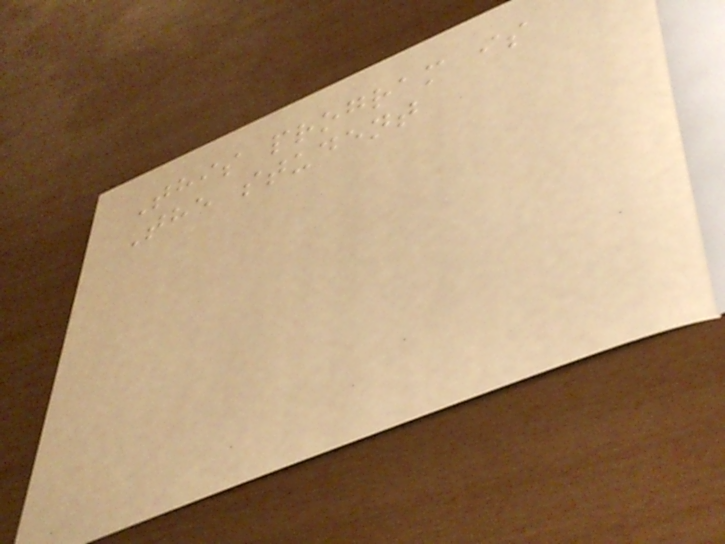This program is
The student
